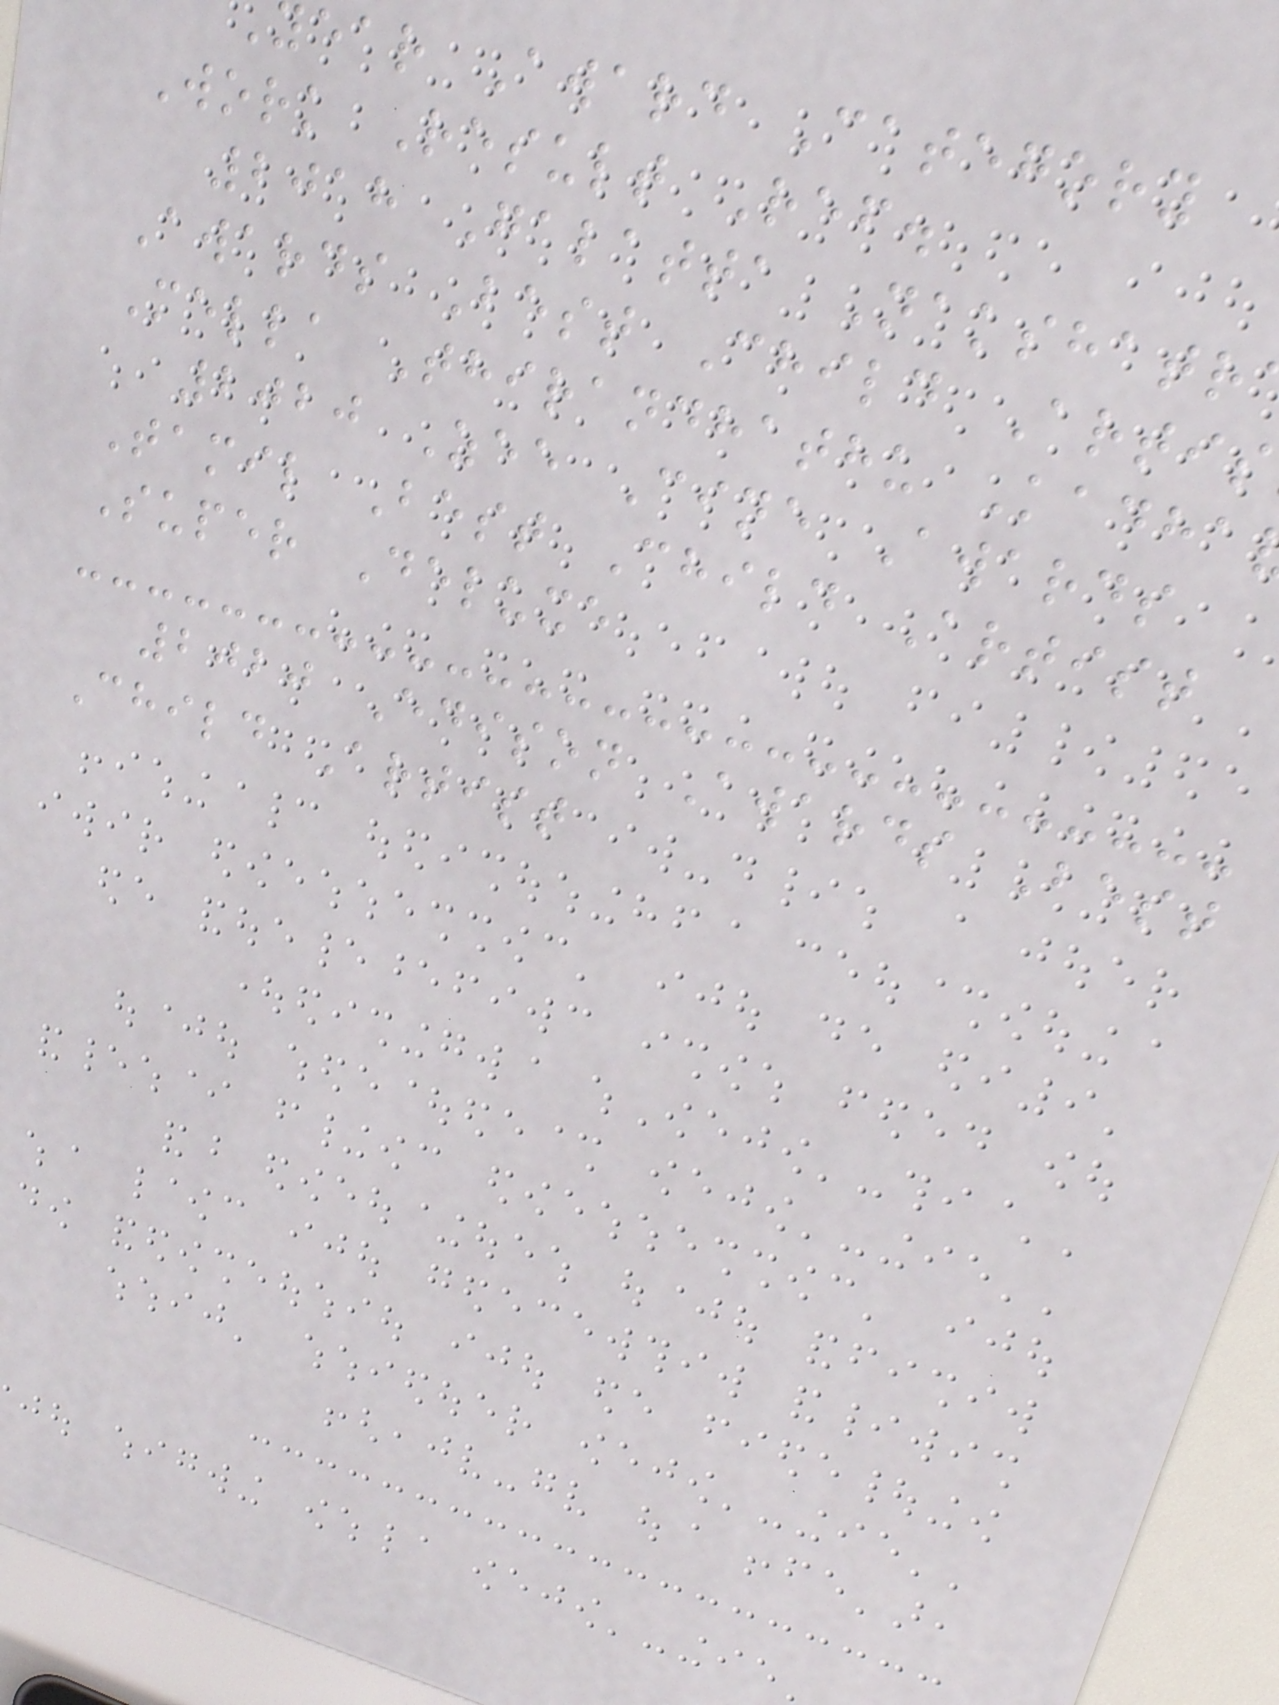ear Award Category
Work Result Ref.
2018 Galatta Nakshatr
Awards Best Child Artis
Mella Thirandhathu Kadha
2020 Zee Cine Awards
Tamil Best Child Artist
Super Deluxe
2020 Edison Awards Best
Child Artist
